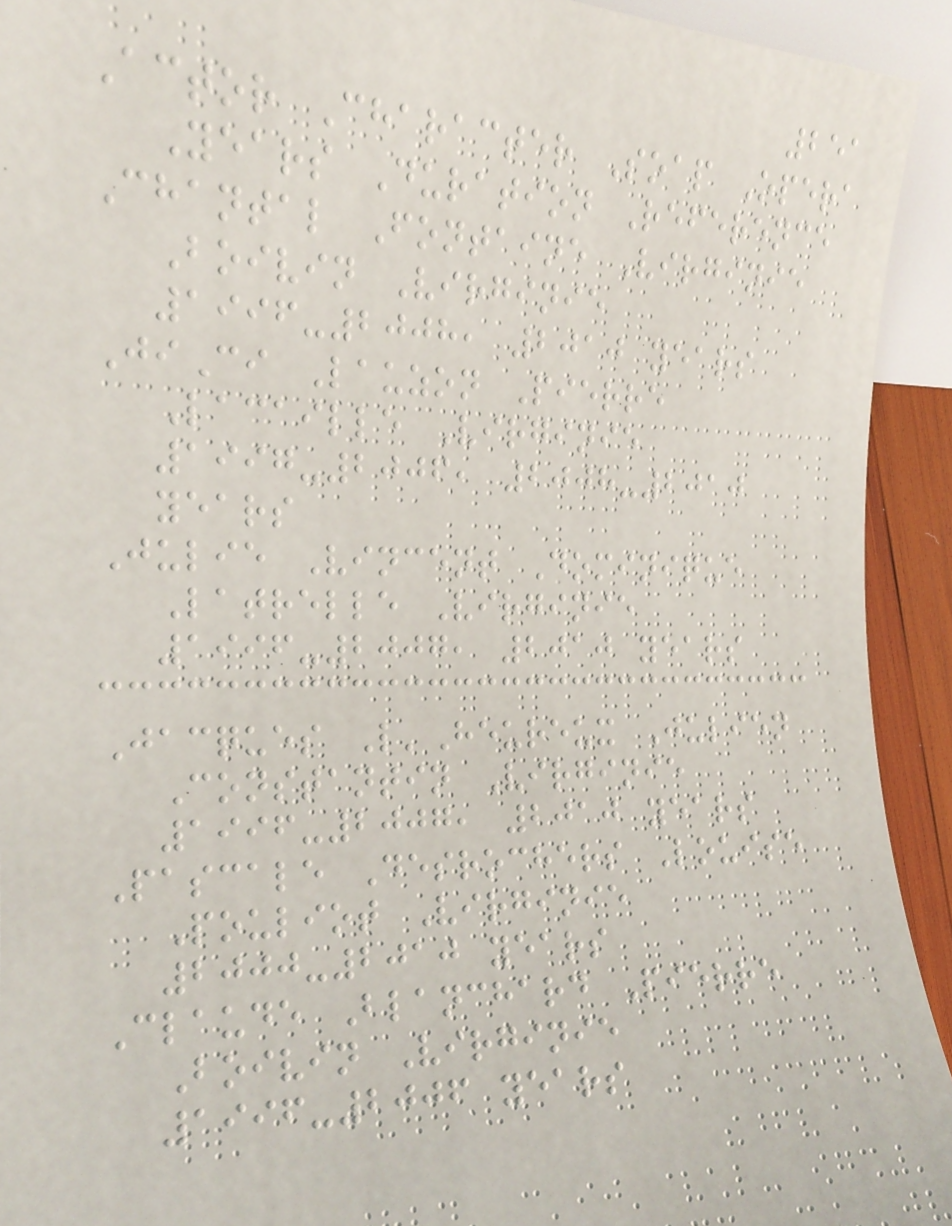251
Actor Character Soap Opera
Years Duration Reference
Chantal Fontaine Virginie
Boivin Virginie
1996-2008, 2010 years
JiCi Lauzon Pierre
Lacaille Virginie
1997-2006, 2008-2010
years
Julie Vincent Dominique
Latrelle Virginie
1996-2007, 2010 years
Jacques L'Heureux Julien
Constantin Virginie
1996-2007, 2010 years
Pascale Desrochers Louise
Pouliot Virginie
2000-2010 years
Claude Blanchard Pierre
Boivin Virginie
1996-2006 years
